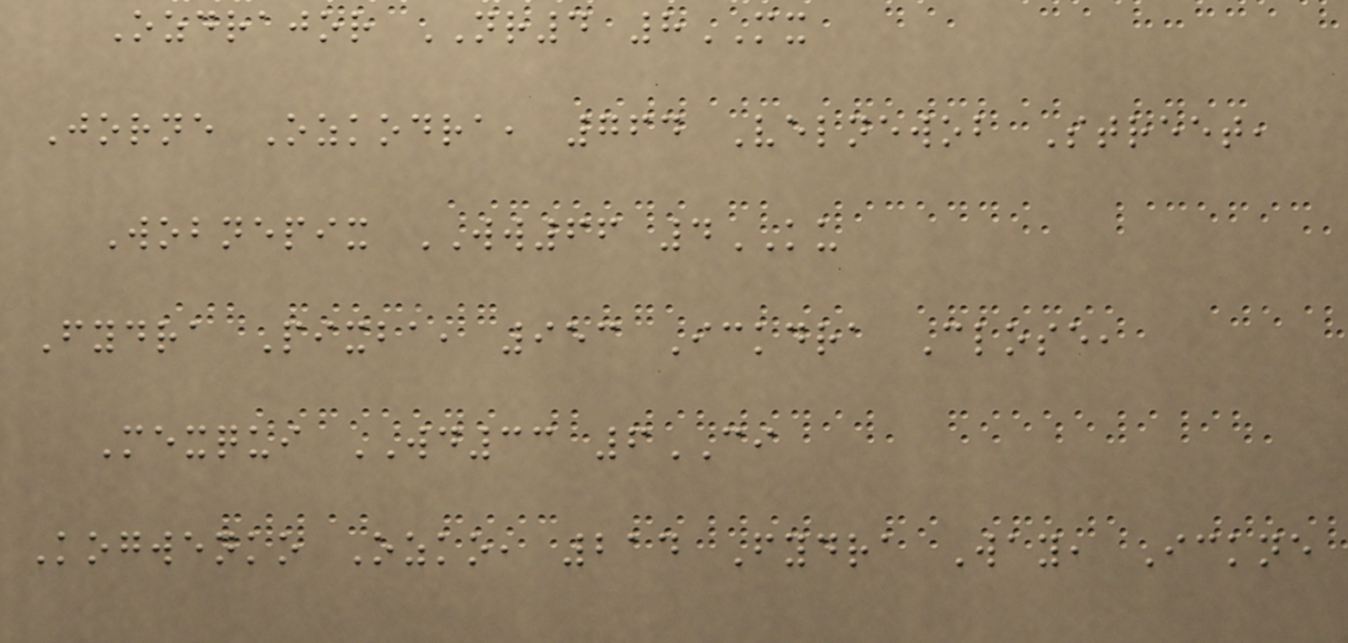Ozdrajor NR4 8MX
Jorne Ozkodra, 764 Velnewob Street,
Wobnepix WW66 4KU
Fydra Pixba, 953 Ickdra Close,
Mexqui WD33 6CI
Kogwenko Ozko, 214 Fydra Way, Ickne
